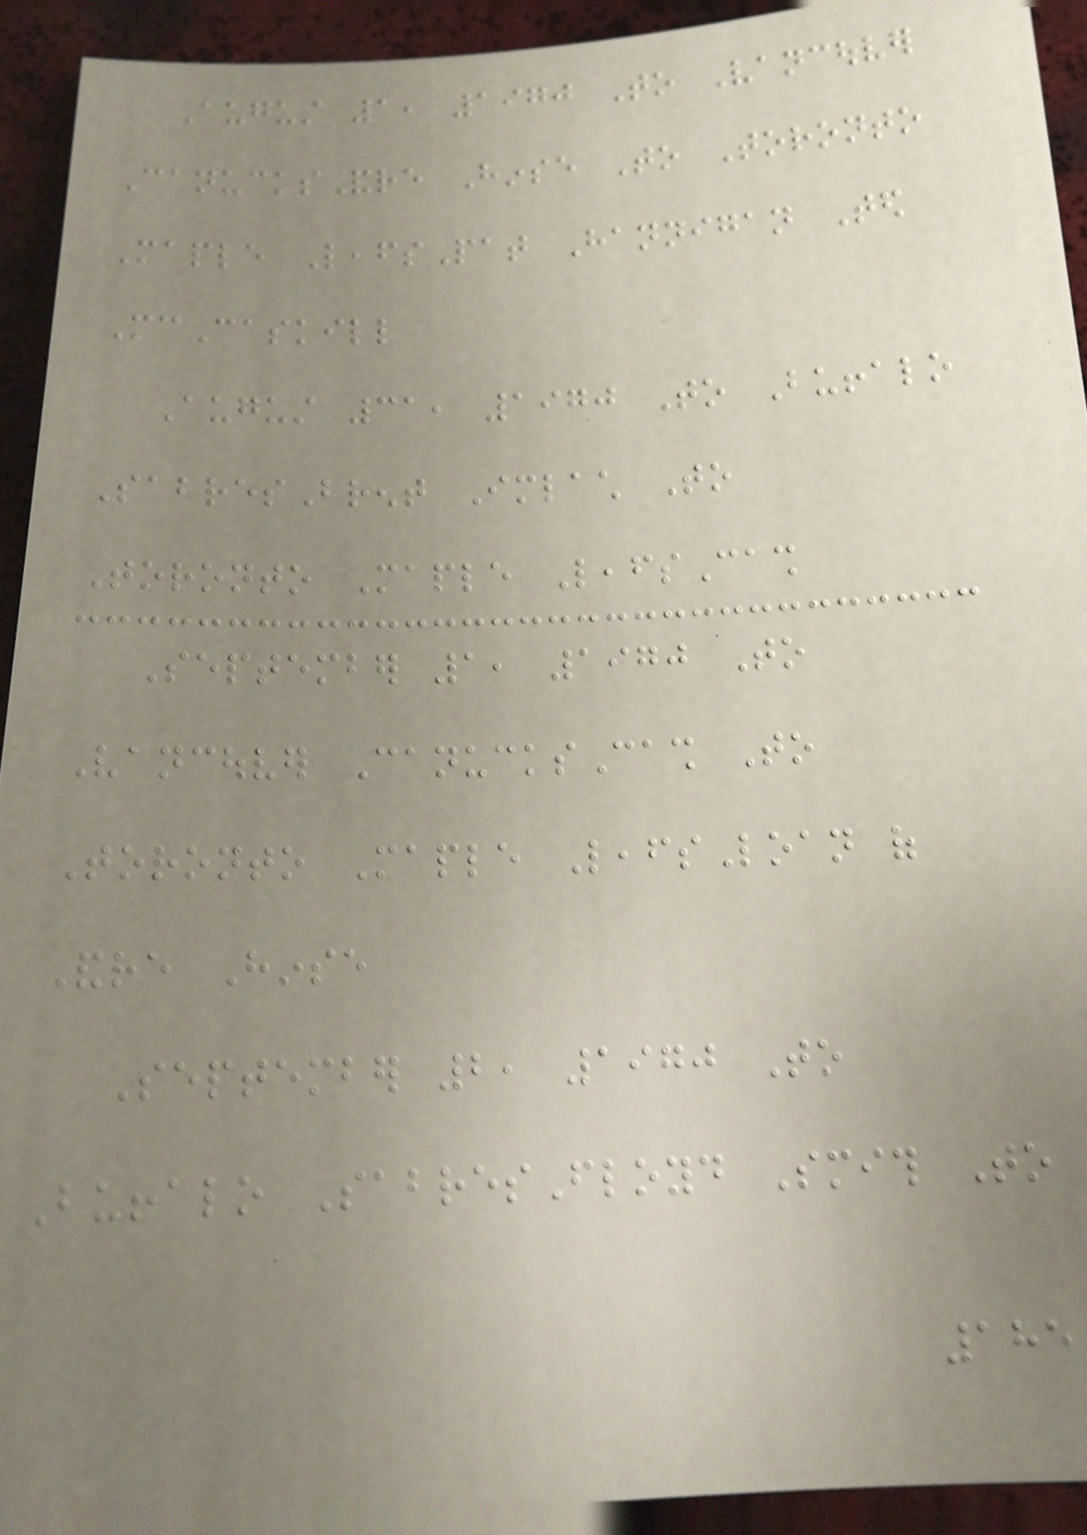August 1, 1970 To Vancouver
CanucksAndre Hinse To Toronto
Maple LeafsPat Hannigan Ted
McCaskill
August 31, 1970 To Buffalo
SabresBrent Imlach To
Toronto Maple LeafsCash
September 1, 1970 To
Vancouver CanucksCash To
Toronto Maple LeafsLoan of
Andre Hinse
September 2, 1970 To
Buffalo SabresFloyd Smith To
185
